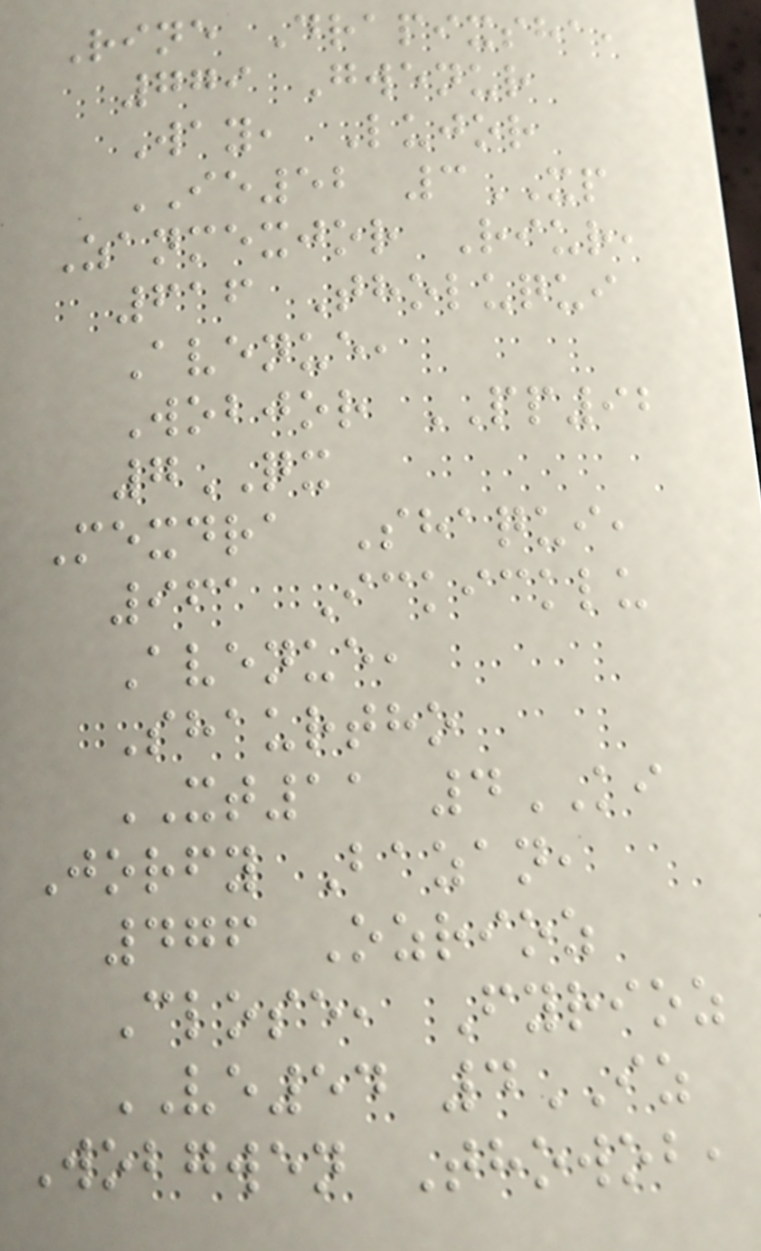Rine Drapixsha,
779 Gwenur
Way, Lujor
IE52 3XP
Zanmexjor Riur,
616 Tholuqui
Avenue,
Wobjor PP92
7QX
Mexdra Shaqui,
961 Ickicklu
Avenue,
Shaurtho
XT11 4KI
Jorfy Bazan,
476 Ozrioz
Close, Fyrioz
VE54 4IZ
Wobgwen Thowob,
